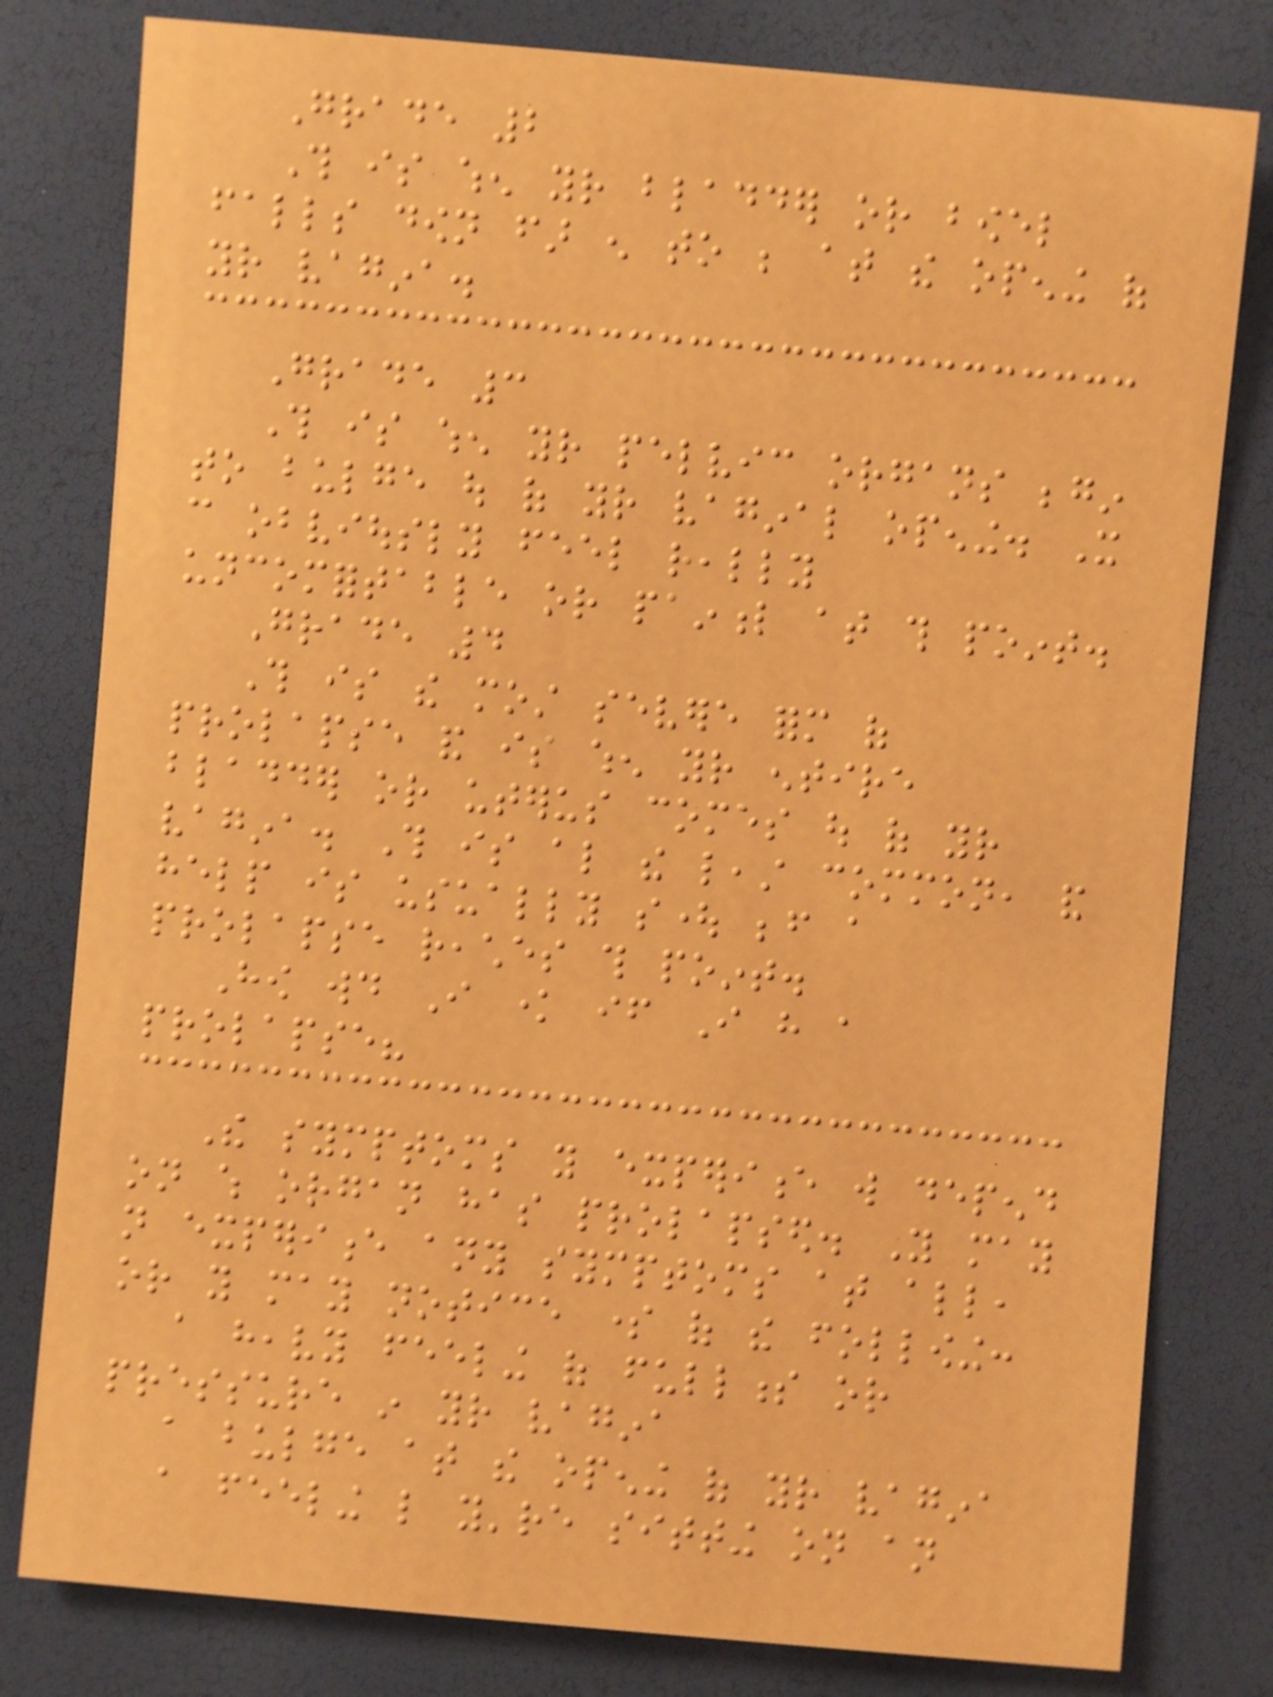Grade 2
This is when your bladder or bowel
falls down far enough to be at the opening of
your vagina.
Grade 3
This is when your pelvic organs begin
to bulge out of your vaginal opening. It
can obviously feel really
uncomfortable or painful at this point.
Grade 4
This is the most severe form of
prolapse and is when your entire
bladder or uterus comes out of your
vagina. This is also the least common, and
help is usually sought before a
prolapse reaches this point.
How would I know if I have a
prolapse?
The symptoms you experience will depend
on which organ has prolapsed. You may
not experience any symptoms at all,
or you may notice some of the following:
a heavy feeling of fullness or
pressure in your vagina
a bulge at the opening of your vagina
a feeling like you're sitting on an
